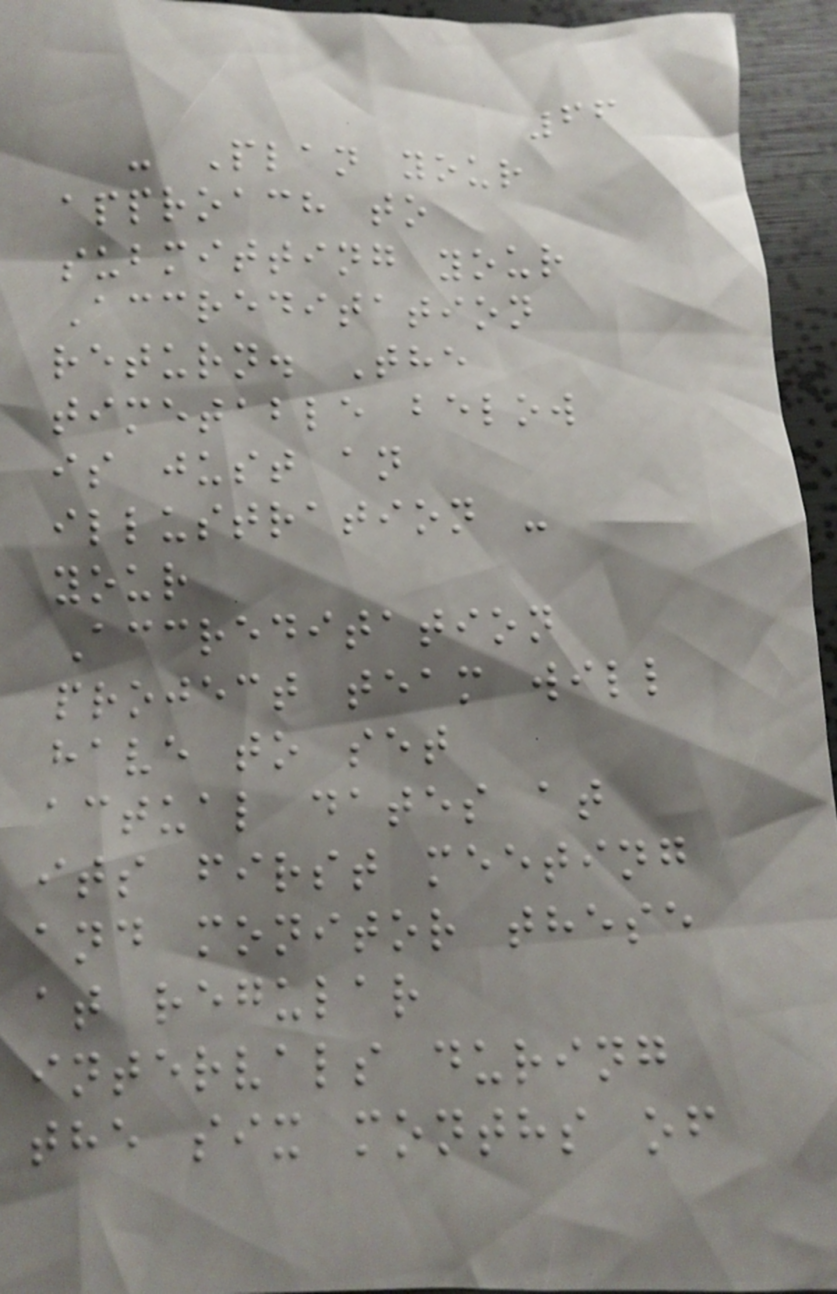66
- Plan your
approach to
submitting your
Accreditation
return. The
timetable below
is just an
illustration -
your
Accreditation
project team will
have to set
actual dates at
its first meeting
and monitor these
at regular
intervals during
the six months of
